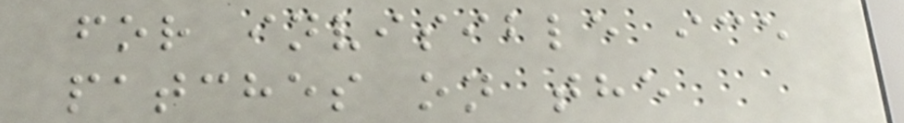for invisible ice
patches on the
